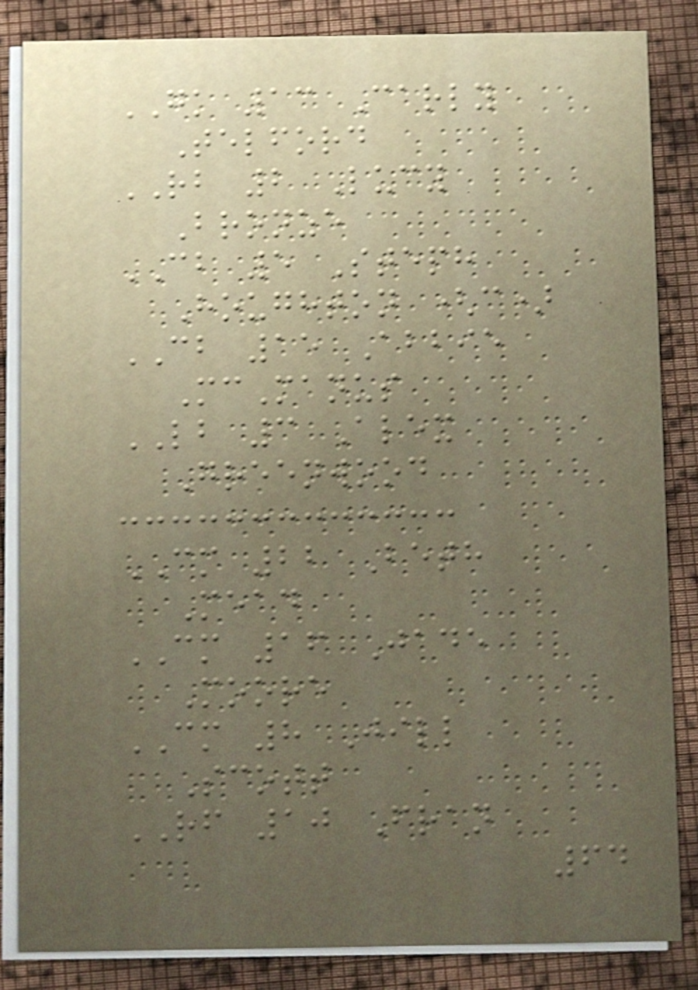GK 13 Carly
Telford
RB 2 Lucy
Bronze
CB 5 Steph
Houghton (c)
CB 15 Abbie
McManus
LB 3 Alex
Greenwood
CM 22 Beth
Mead
CM 16 Jade
Moore
CM 8 Jill
Scott
RF 10 Fran
64
